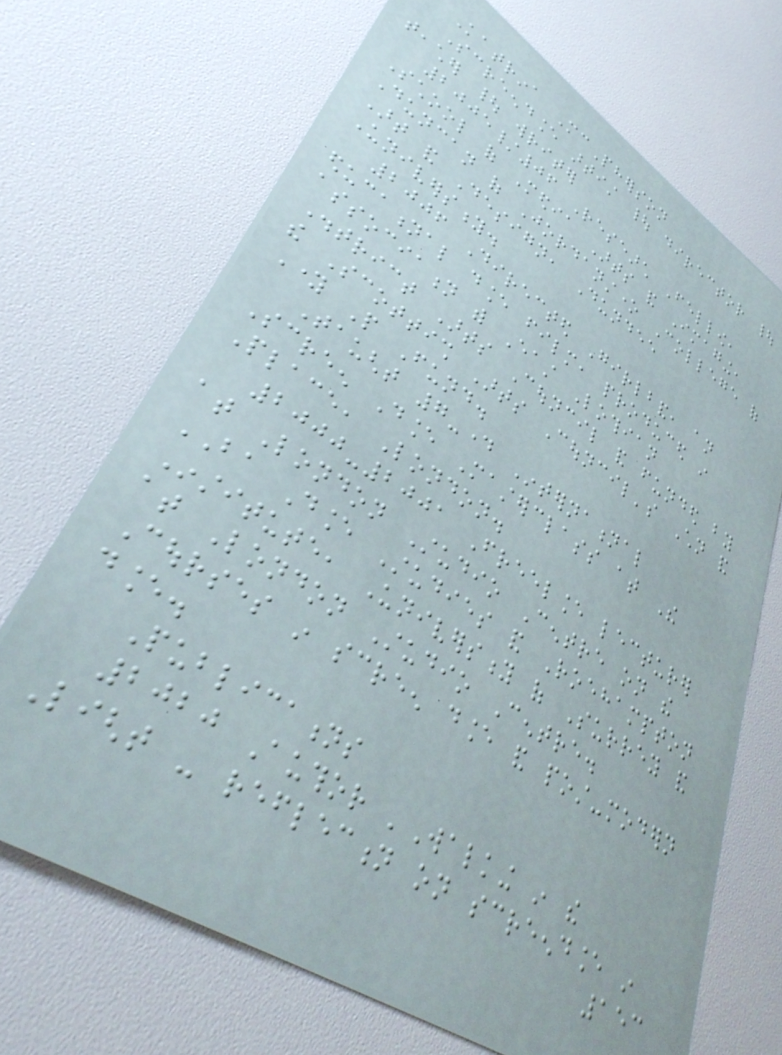Katrina McPherson
Screendance artist | director |
teacher | writer
2005/06 Research Fellow,
School of Media Arts and Imaging,
Duncan of Jordanstone College of
Art and Design, Dundee
University.
2006 Directed Girlband, an
educational dance film, produced in
association with East Lothian
District Arts Council and funded by
the Scottish Arts Council's Children and
Young People Fund.
Taught 7-day International
Screen Dance Masterclass at The
Place, London.
2000-2001 Freelance lecturer
at London Studio Centre on the
BA Dance Studies and Roehampton
Institute, University of Surrey and
at London Studio Centre.
Courses in screen dance and post-modern
dance.
Publications
2020 Author 'Walking in the
Light - reflection on screendance in
153
